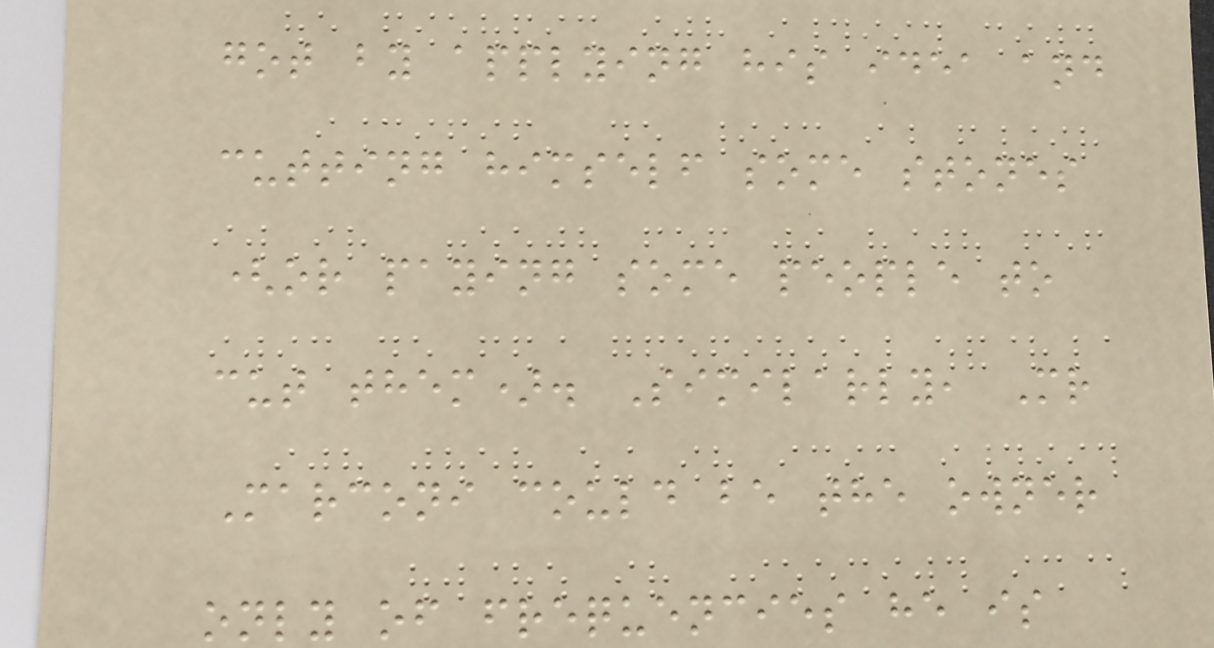got by applying his idea and
cutting himself some stones
(or paying some people to
cut them). Similarly, Mr
Marconi could be the owner
only of frequencies he is
